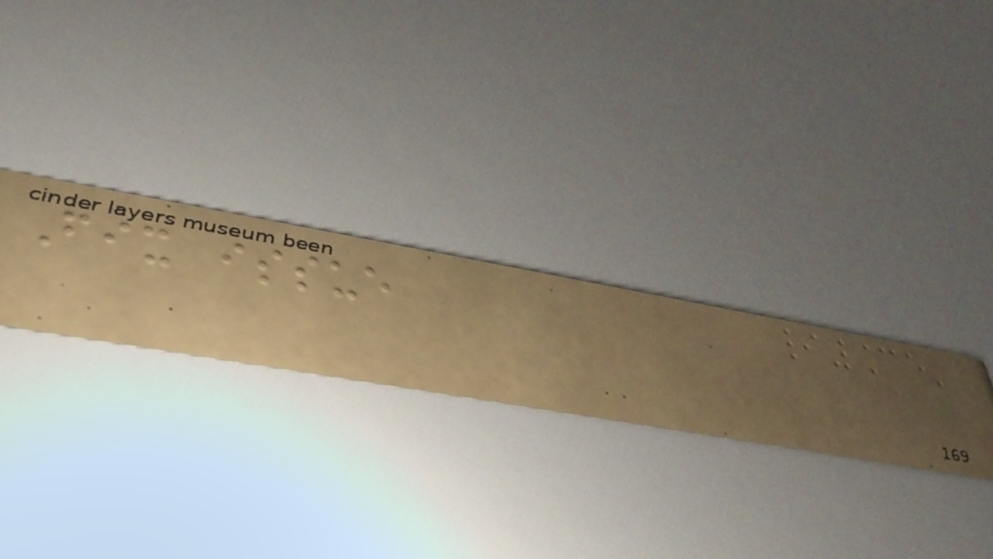Fix issue
